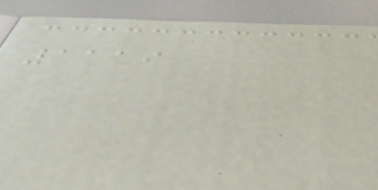1119
